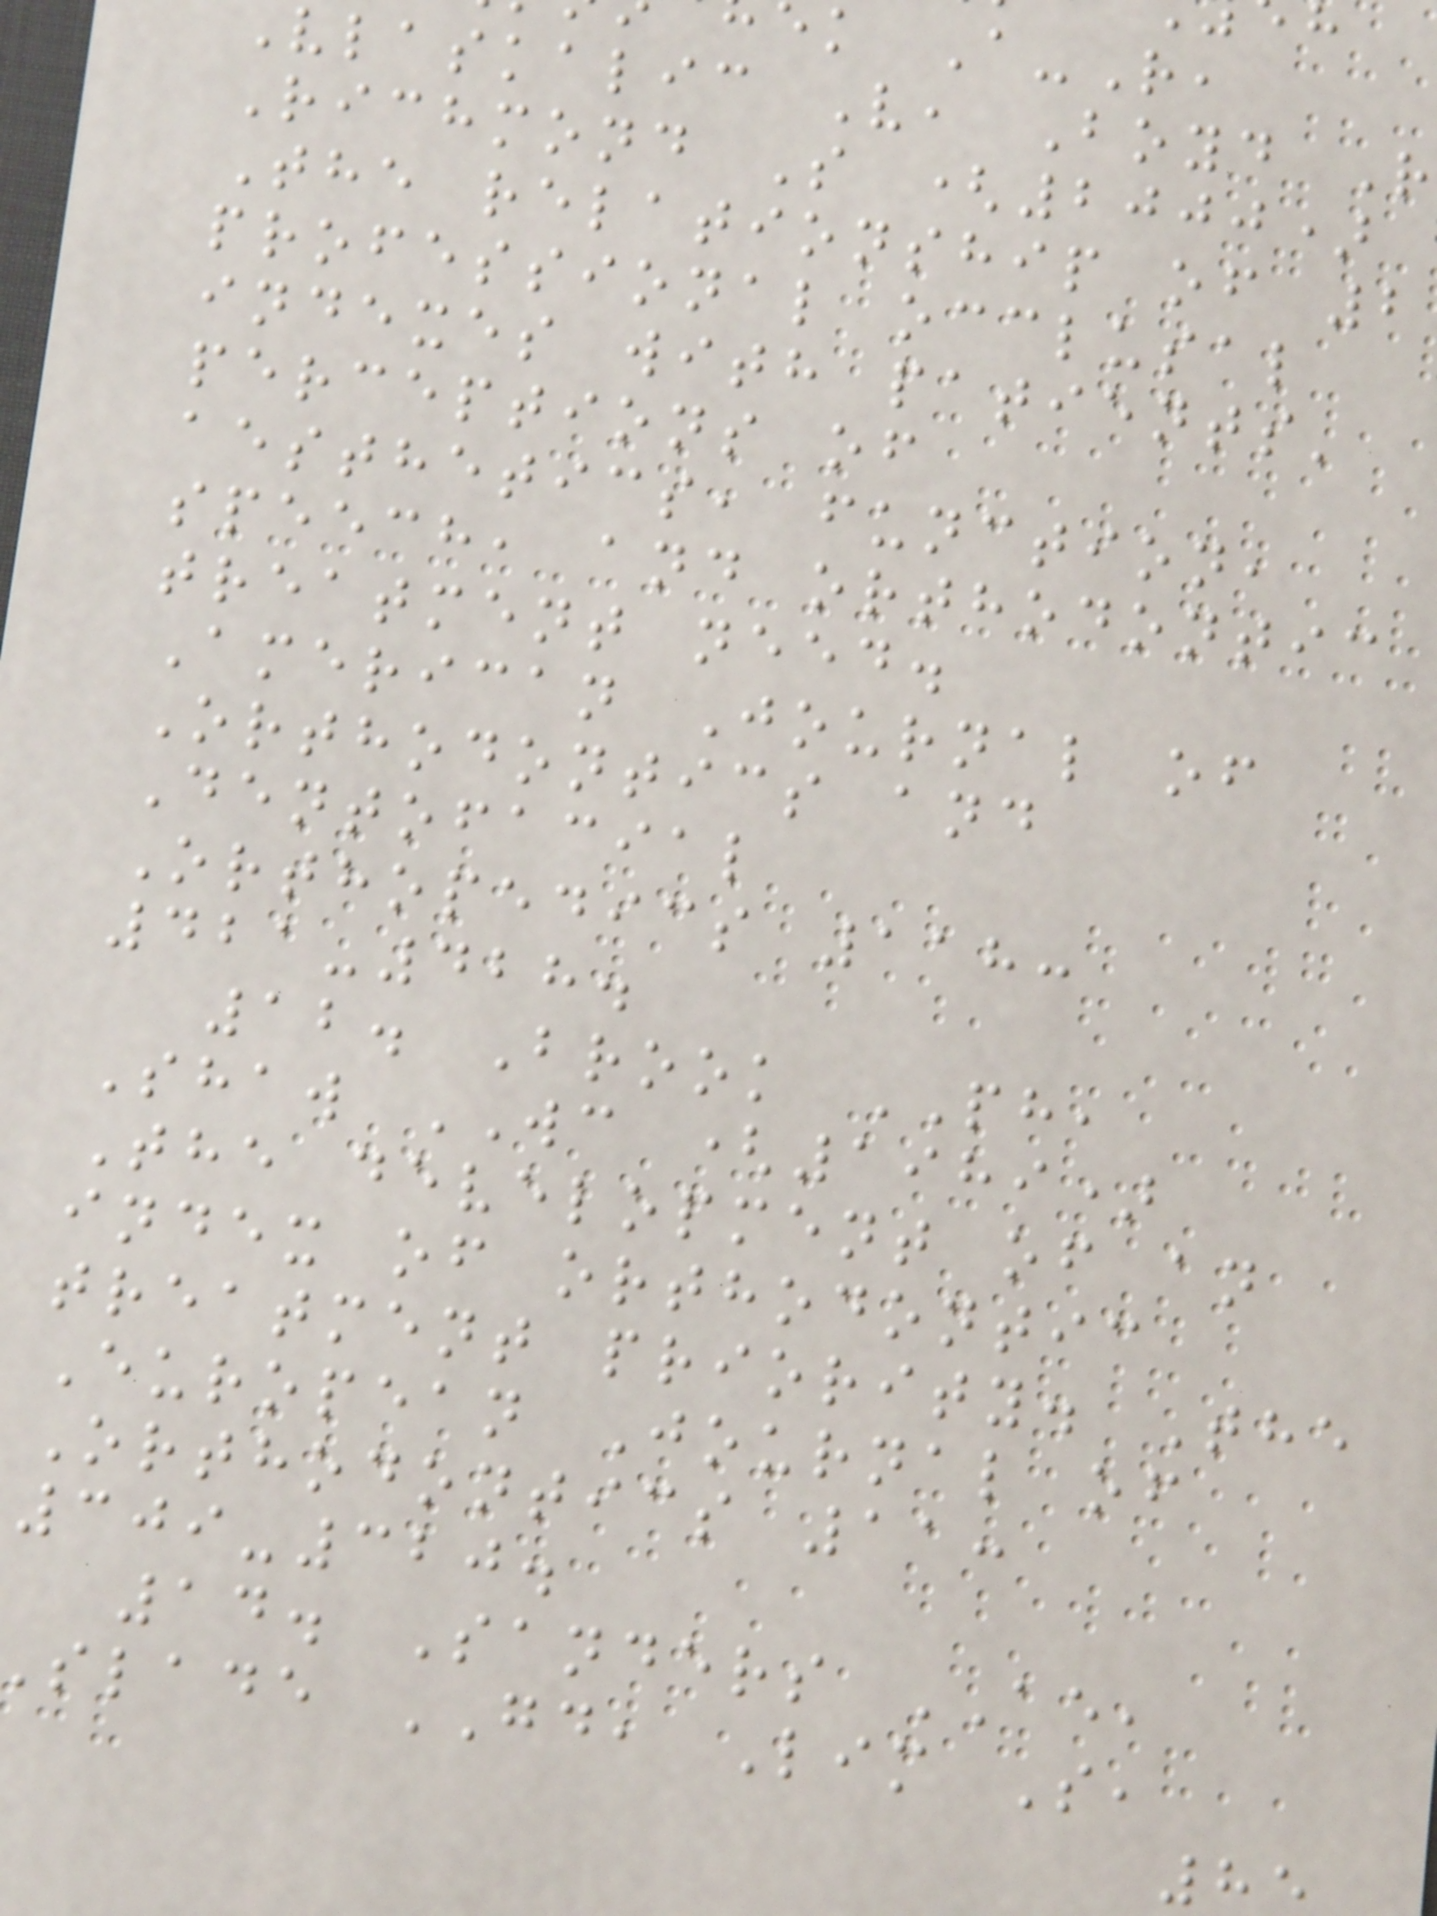k A-R,
vlaskalic V, Boyd R
Richmond S (2000)
The relationship of 2
professional occlusal
indexes with patients'
perceptions of
aesthetics, function,
speech, and orthodontic
treatment need.
American Journal of
Orthodontics and
Dentofacial
Orthopedics 118:
421-428.
12. Brook PH,
Shaw WC (1989)
The development of an
index of orthodontic
treatment priority. The
European Journal of
Orthodontics 11:
309-320.
14. Sanders AE,
slade GD, Lim S,
